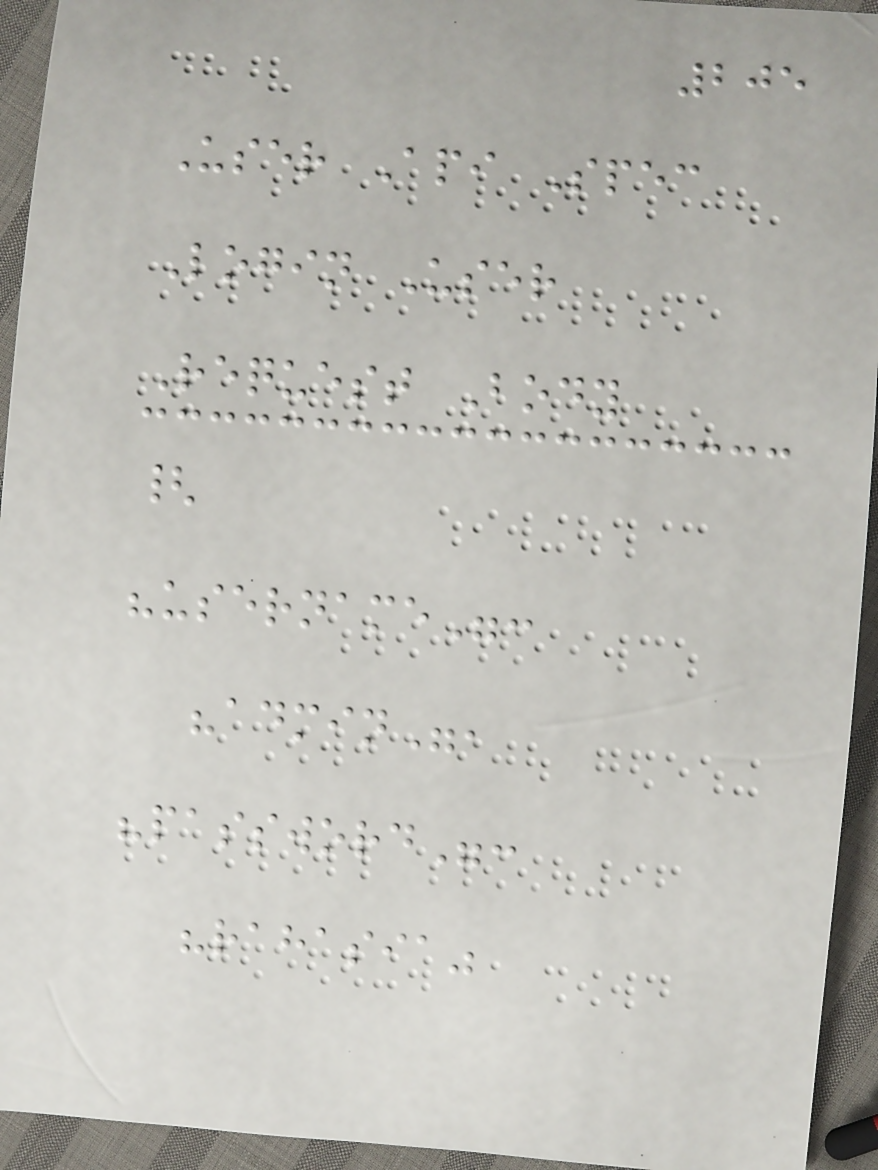205
User Api Spec
Login User
Request Body
{
"username":
"admin",
"password":
"rahasia"
